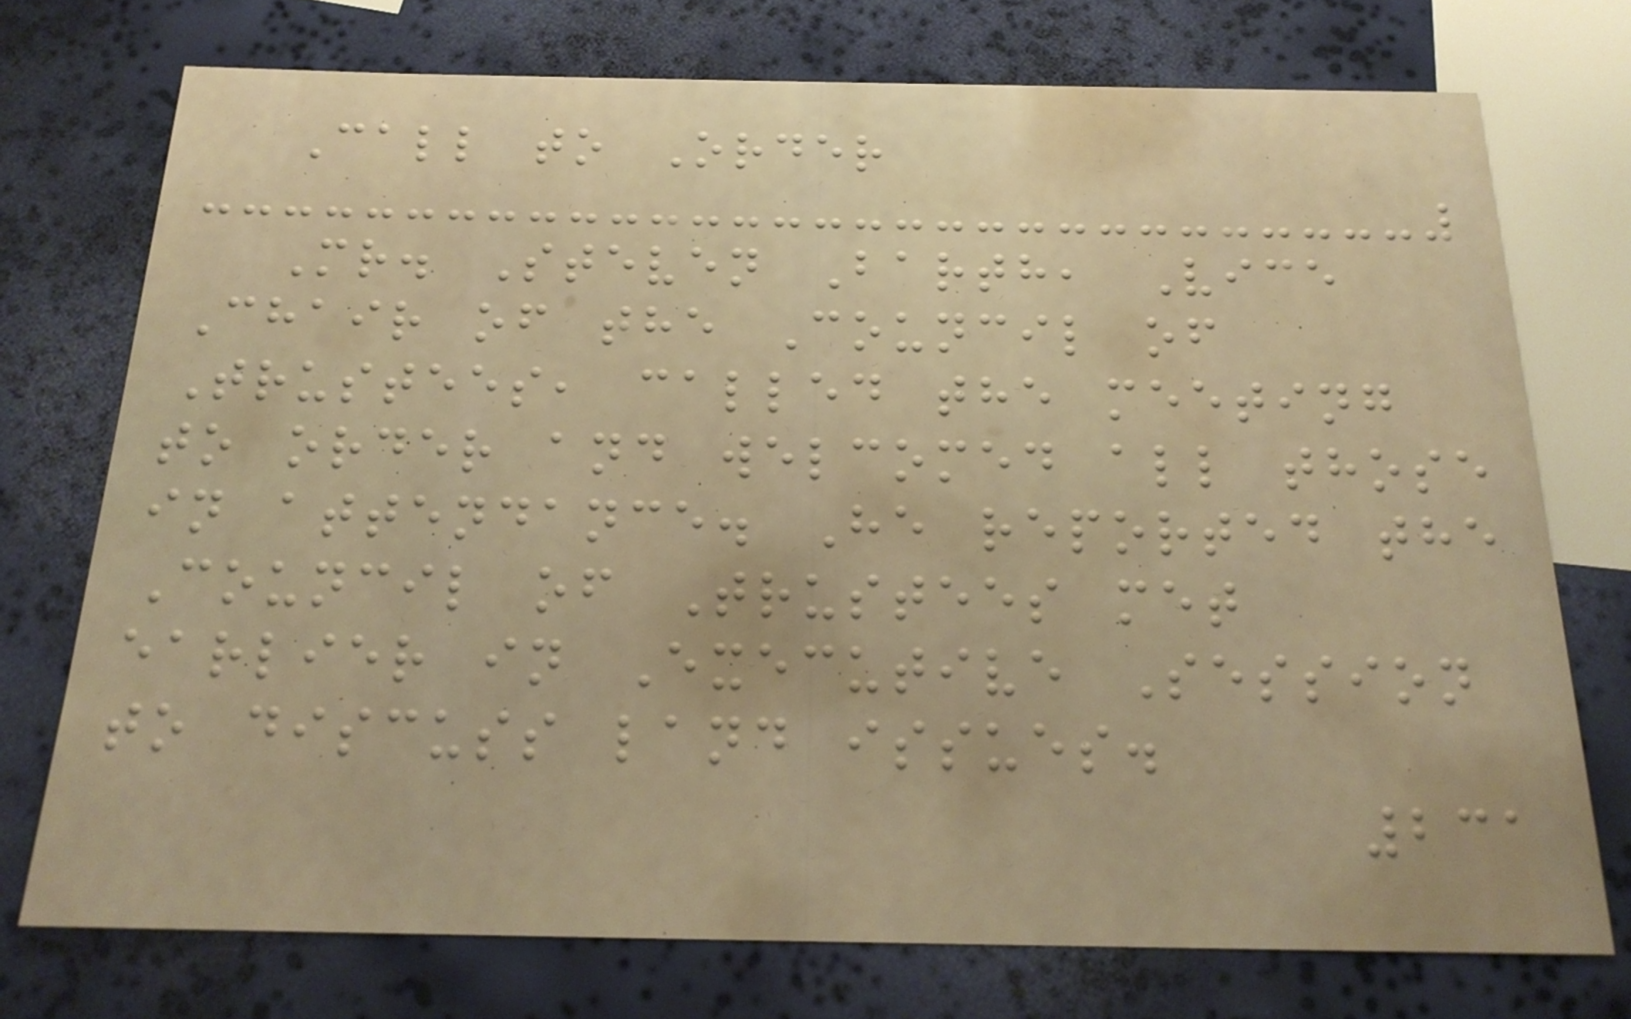Call to Order
Mr. Steven Barth, Vice
Chair of the Council of
Trustees, called the meeting
to order and welcomed all those
in attendance. He reported the
Council of Trustees met
earlier in Executive Session
to discuss land issues.
231
